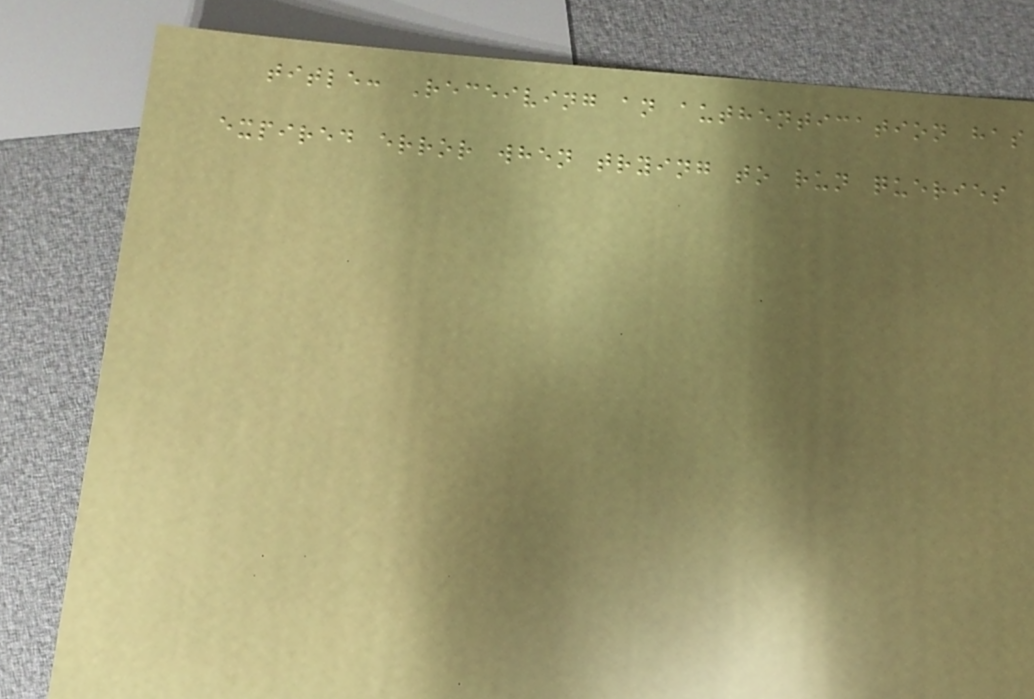title: Receiving an authentication has
expired error when trying to run queries
